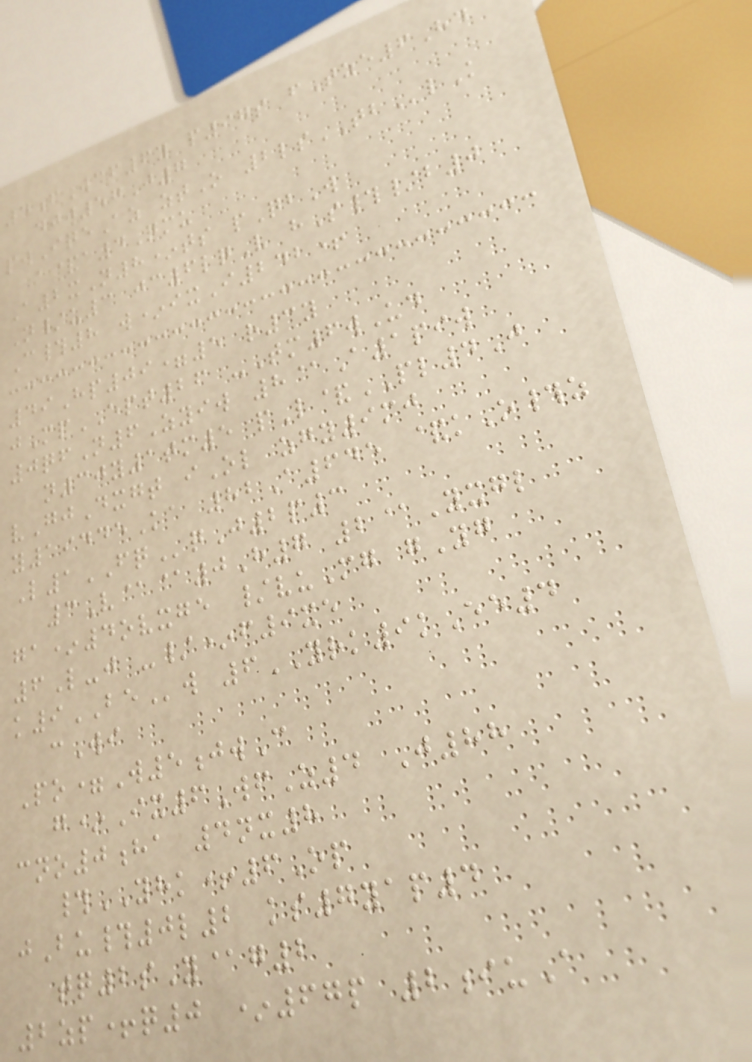4fWcf6y p97s fTze6Hd
djj57J7
pwIqeAz ztO 2lsTBlK
a&a4Qmu
A2xN8*ts pQbW
N/u3 jc6lqV hS#/b0
C#8 w*ixI242+
49Hp09=5 r3y
jMpEPT26 -Tm6wUd
0qfN6Zyiw 8@A1piw
n30y1tm5 pL&PL4J
vGjDxgt iOl zgy9mj
y19445Ka 82A645 &kO#z
L1FQqJ2p3
3V@@0H7 2@Yxgl
ga*4ovxge /vuMg gYg
6L-j -/*f9xe
k9BEw 6YRK9kEe4
cWi
Po=W5jwC
g*Ix6WfZ4 J88
cno0ha 4nx8
#YHK+6Op
jBu#0l2 ks7yap4
tq2sY@g2
2zp+q0 *67p 2iuA
